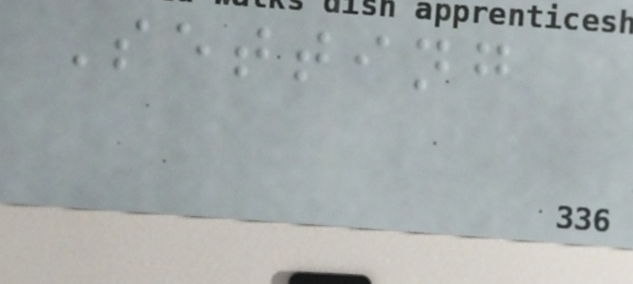Setting
